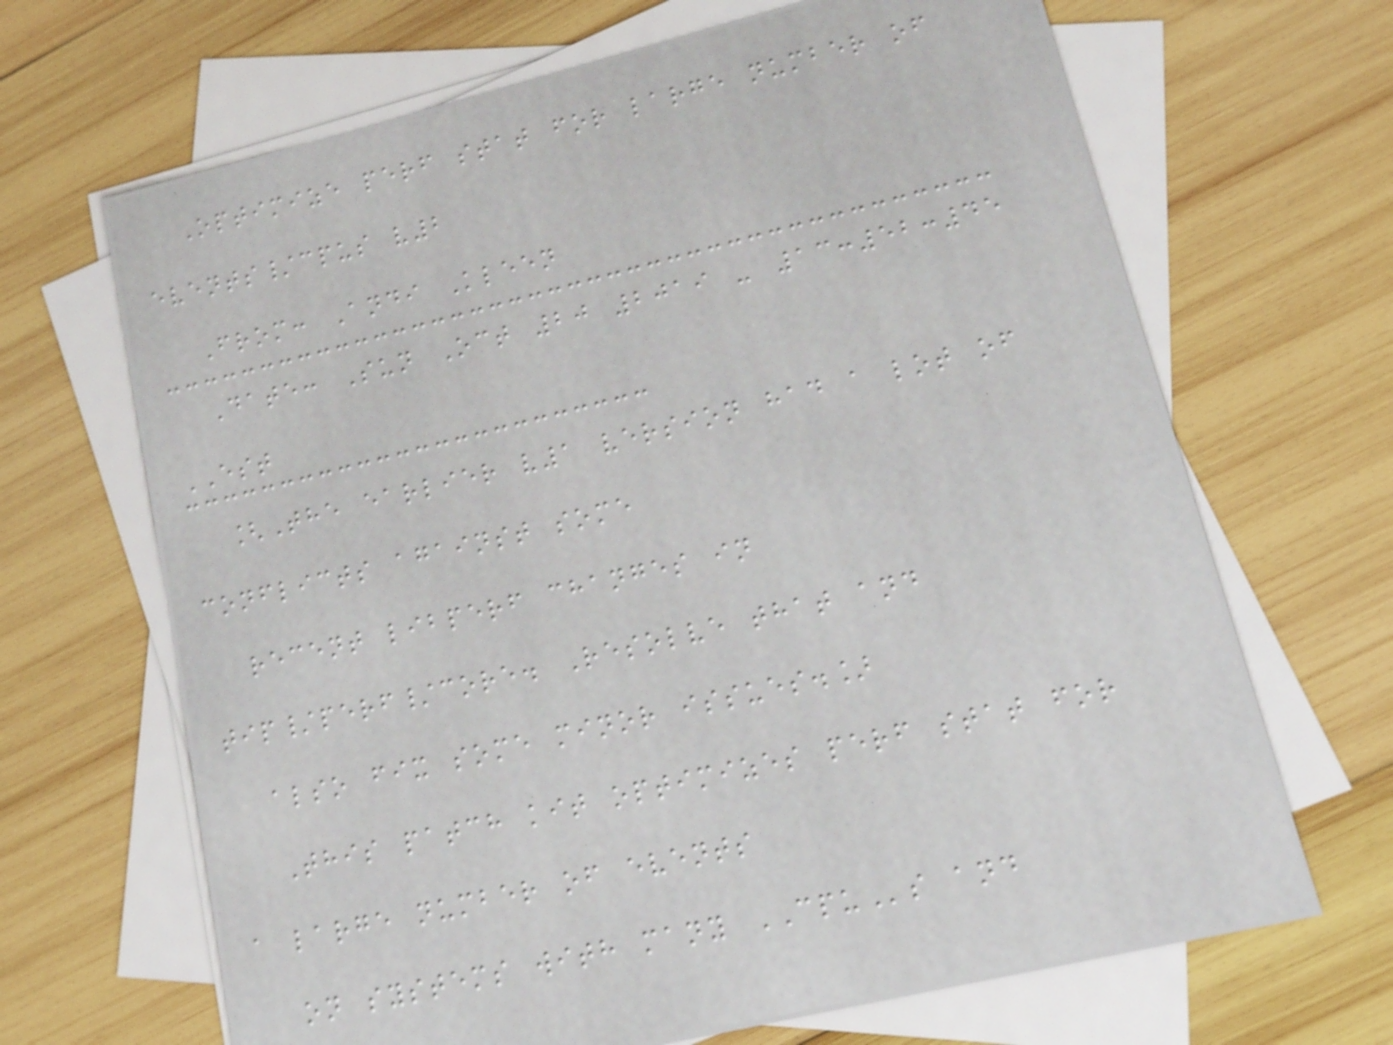Optimize perf stat for large number of
events/cpus v2
From: Andi Kleen
Date: Sun Oct 20 2019 - 13:52:45
EST
[The earlier v1 version had a lot of
conflicts against some
recent libperf changes in
tip/perf/core. Resolve that and
also fix some minor issues.]
This patch kit optimizes perf stat for
a large number of events
on systems with many CPUs and
